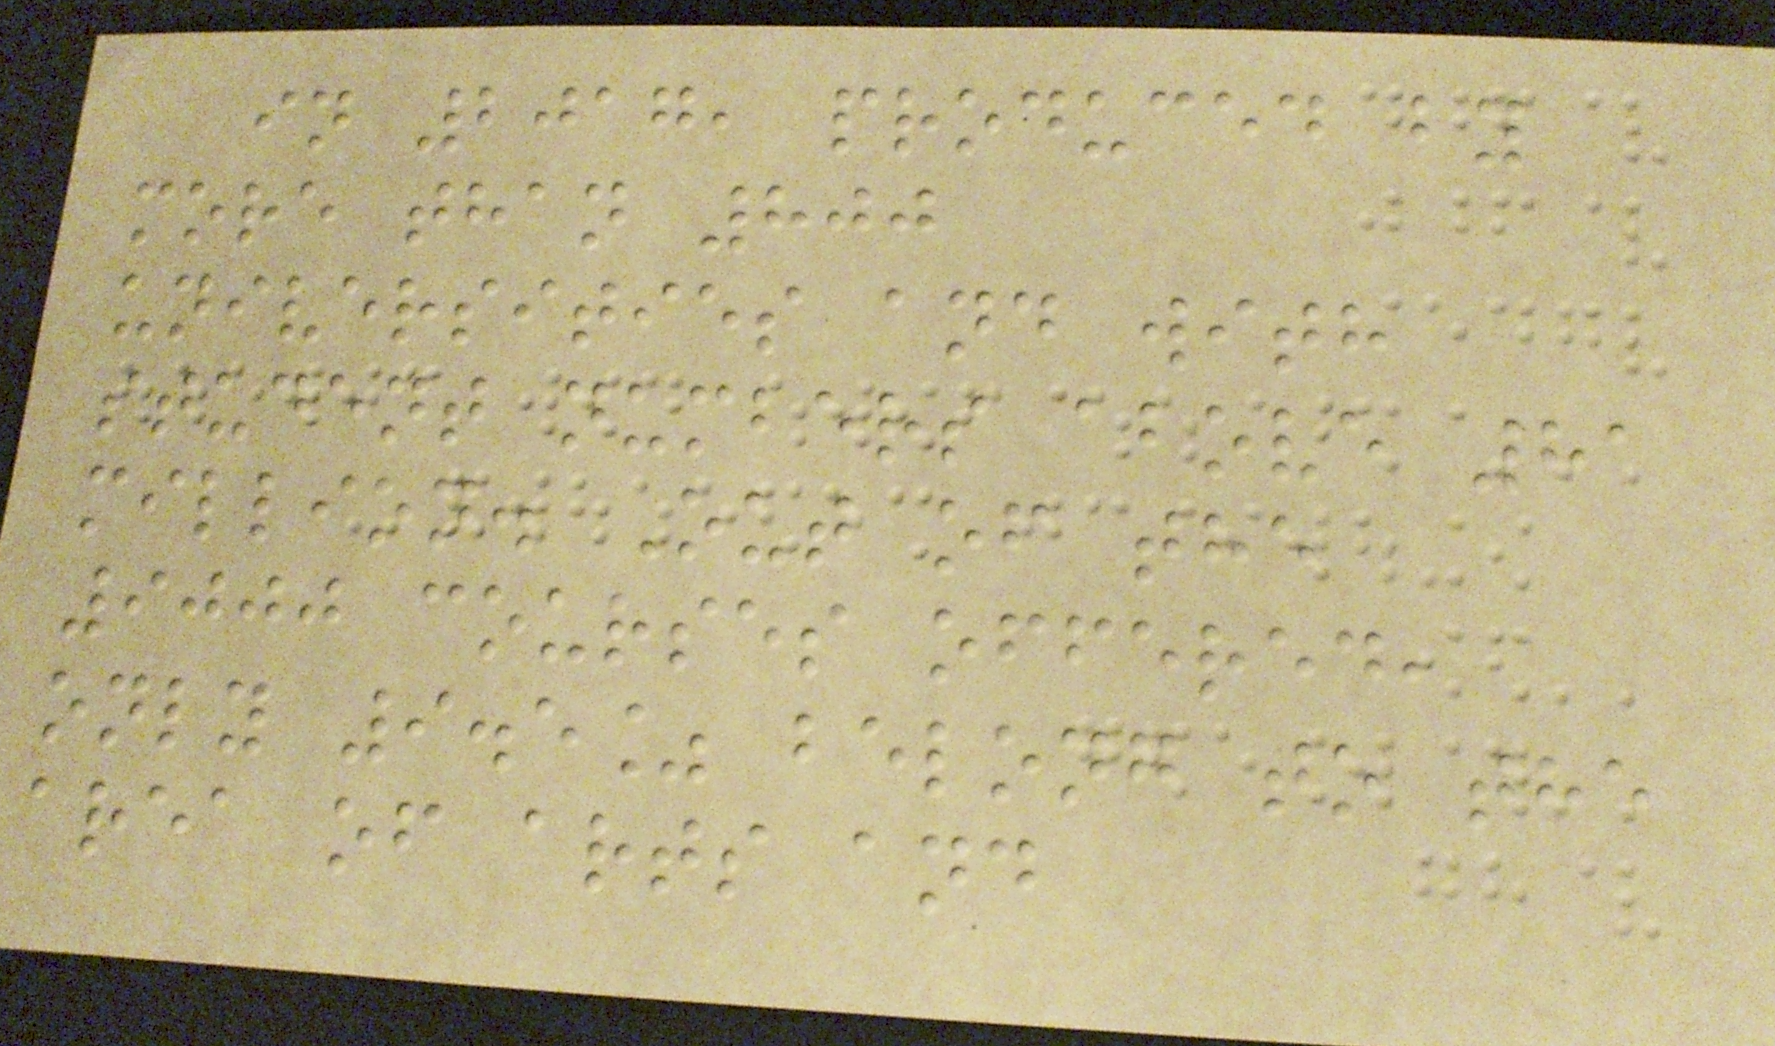in 2017, produced by
more than 800
universities and with
student numbers above 81
million. Out of the
9000 courses offered,
only 9.5% belong to the
area of arts and
